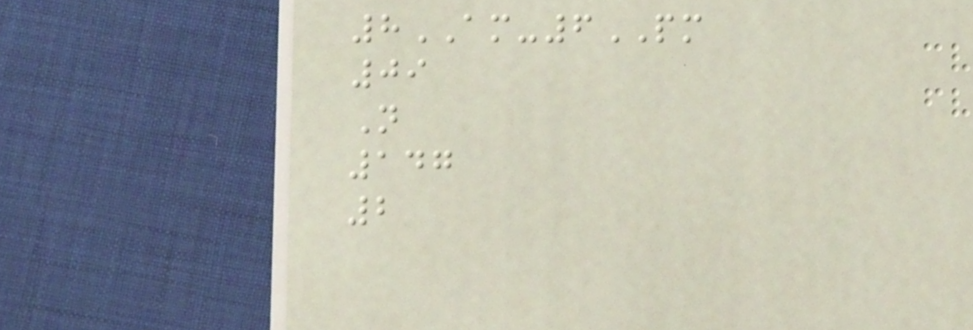8AM-6PM
09
N
147
2
